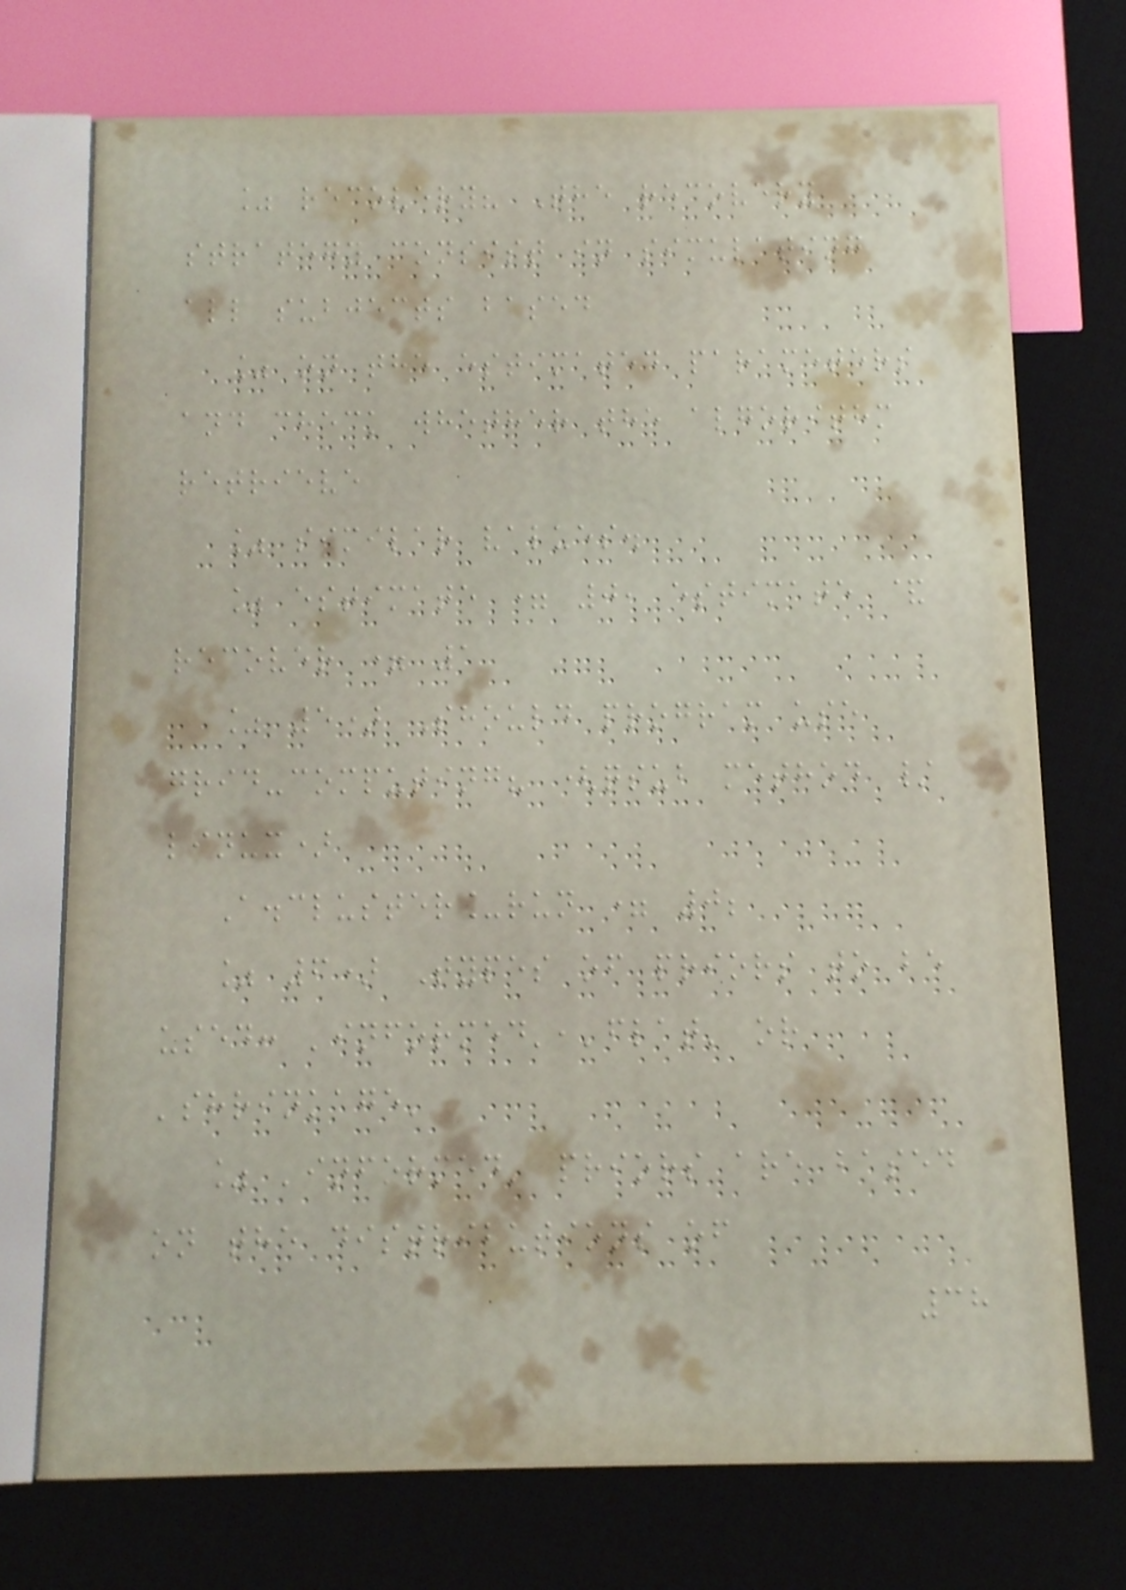% recovery? The recovery
strategy consist in simulating
all subjects based
% on the estimated parameters
and check whether the algorithm
retrieve
% similar values.
% estimate = 0, estimate &
recover = 1
% 5) Should program use
grid-computing? (qsub method /
linux)
A.cluster_run = 0;
% 6) Types of priors to be
used: 'informed','flat' or
'shrinkage'
% 'informed' priors are based
on the distributions of
38
